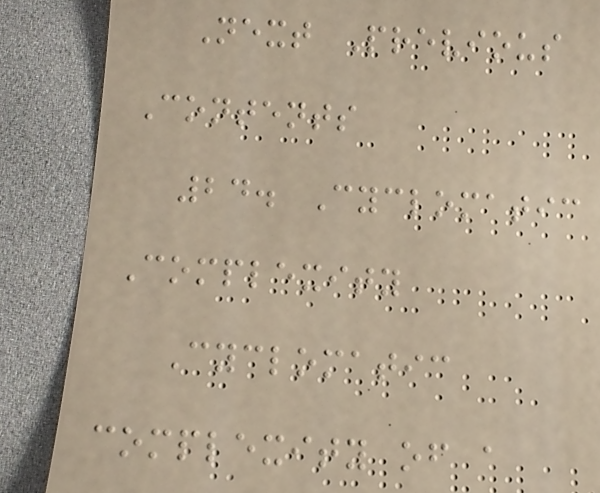Next Previous
Contents
24. Cyclomatic
Complexity
Cyclomatic
complexity of a
